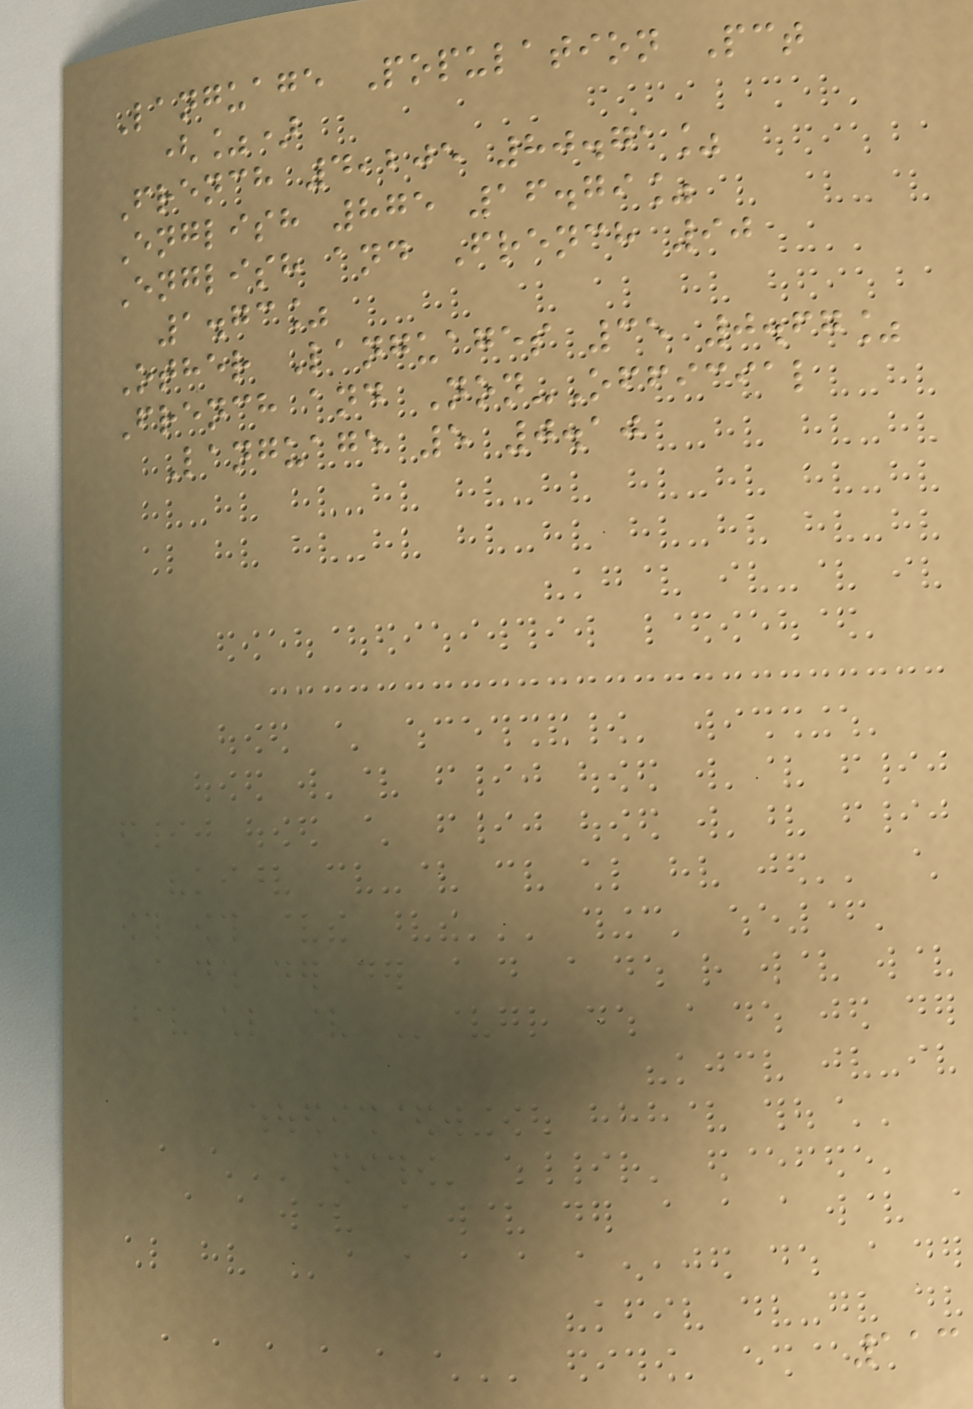Language Population Pct
(%)
French 4,205 80.71%
English 875 16.79%
English and French 90
1.73%
Other Languages 35 0.67%
French and Non-Official
Language 5 0.10
113
